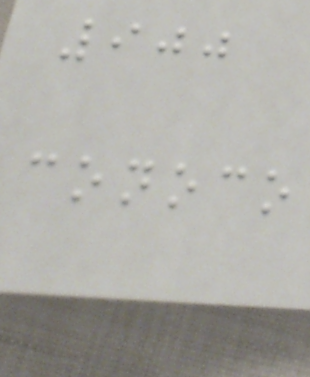900
conoco
